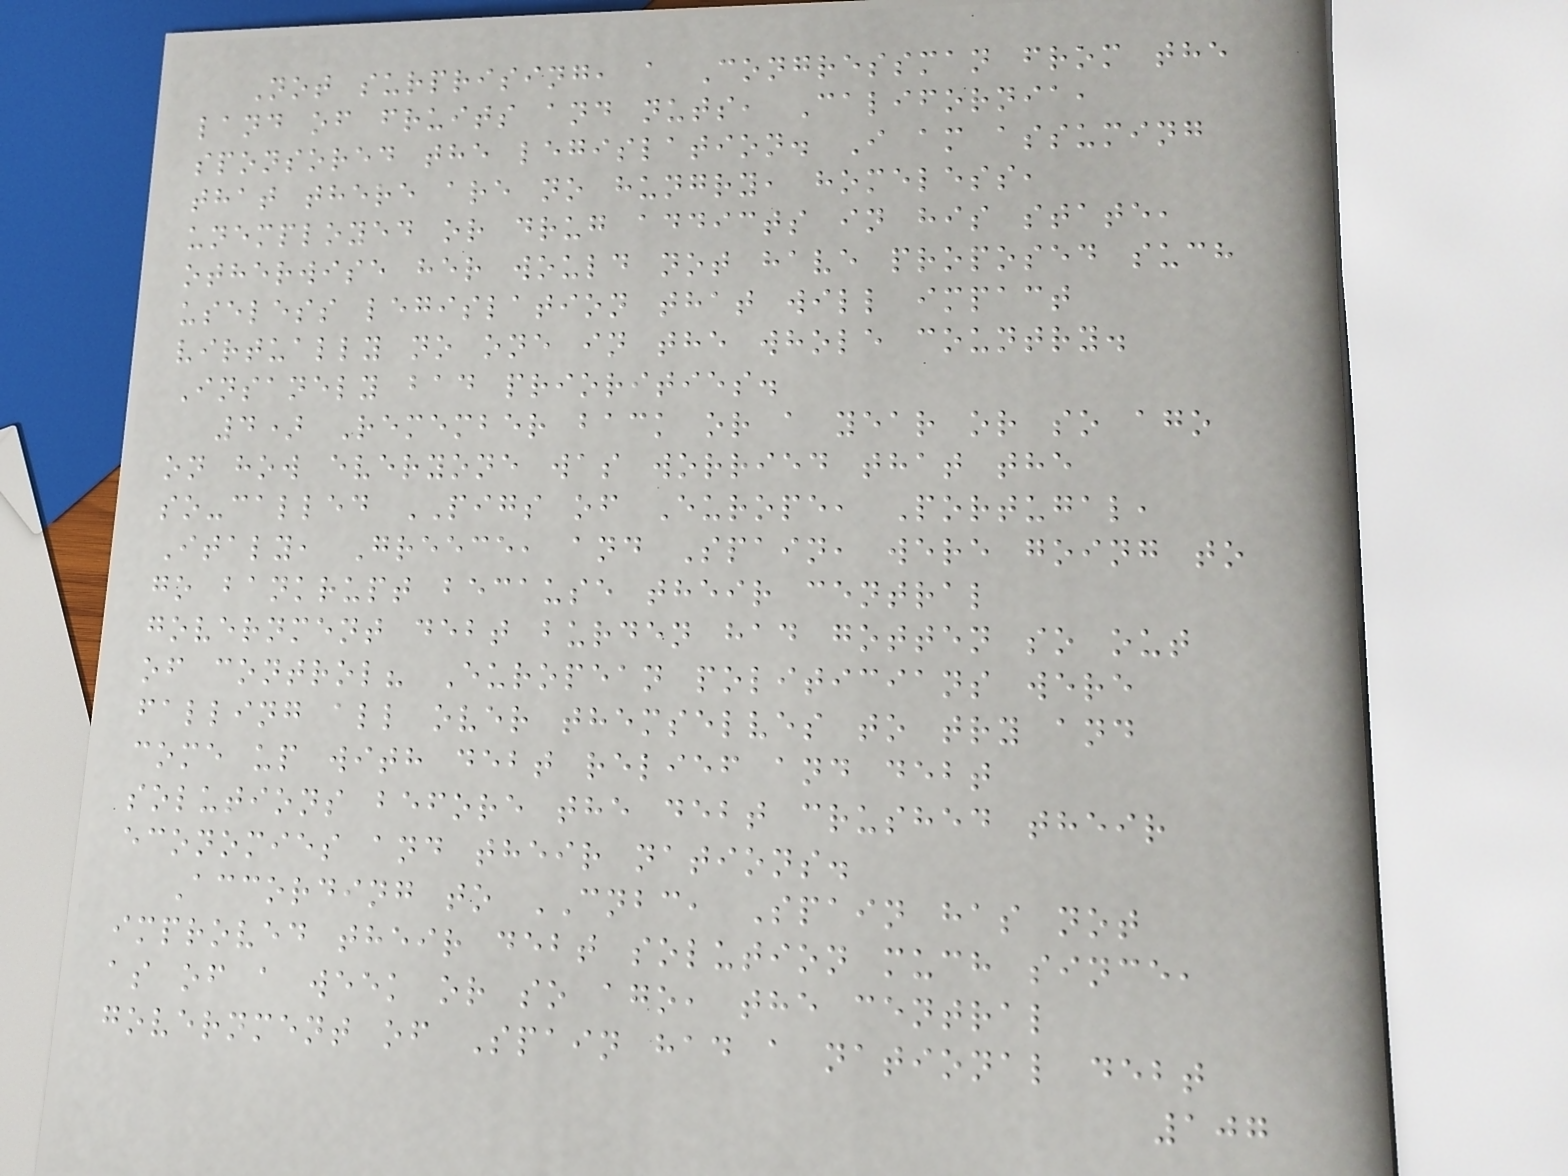Not surprising, a Congressman from the
land of fruits and nuts, California,
sponsored the legislation. I am assuming
that there are no hungry, homeless,
unemployed or drug addicts in his state,
otherwise her would not have proposed such
useless legislation that will impact
virtually no one in the whole country.
Insanely bad priorities.
4) Remember back or a year or so ago
on how everyone was worried that the
so-called PIGS of Europe, Portugal,
Italy, Greece, and Spain, were going to
go bankrupt because their central
government debt burden had gotten so out
of control? European politicians were
falling all over themselves to try and
come up with debt relief and debt
solutions before the debt crushed their
economies and their nations.
According to CNBC, Spain has not
improved their debt solution much since,
as of a week or so ago, the central
government of Spain had a national debt
107
